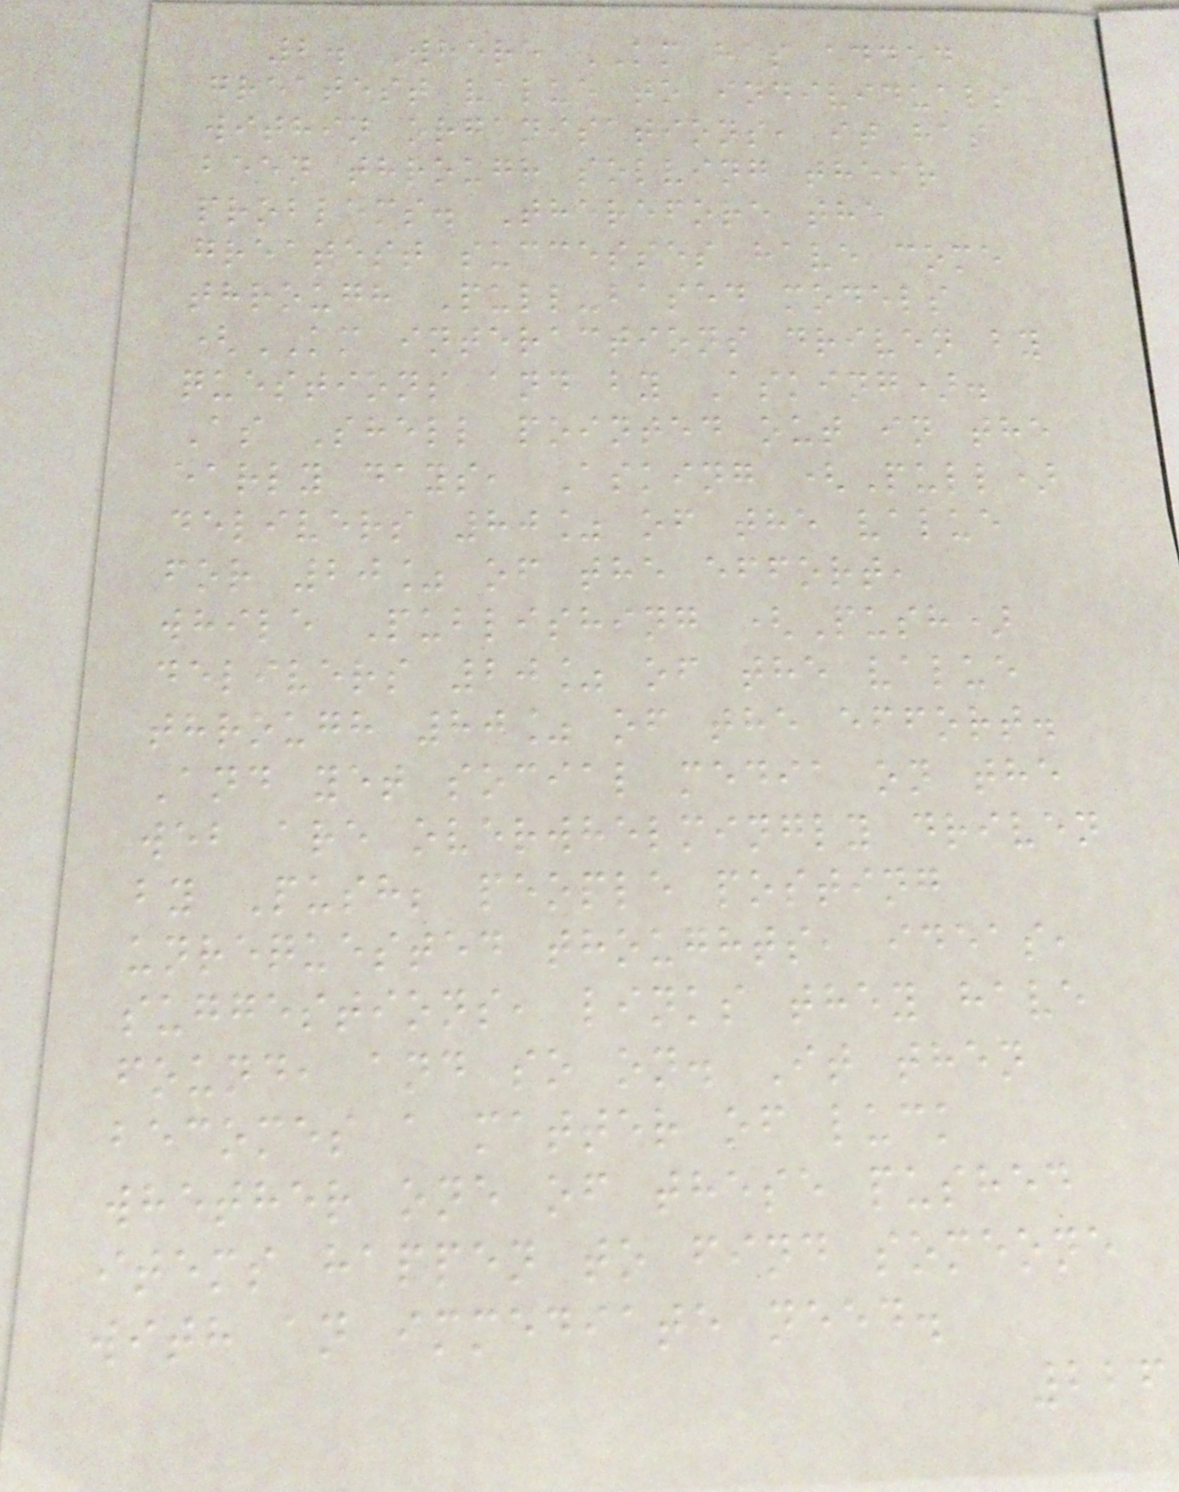2. Where KM has added
greatest value to individuals
within organisations, it has
been through solving their
problems. Therefore the
greatest successes have come
through Pull-based models
(KM interactions driven by
questions and by Asking).
As Shell pointed out in the
early days, Asking (Pull)
delivers 80% of the value
for 20% of the effort,
while Publishing (Push)
delivers 20% of the value
through 80% of the effort.
And yet social media on the
web are overwhelmingly driven
by Push; people posting
unrequested thoughts, ideas,
suggestions, links they have
found, and so on. It then
becomes a matter of luck
whether one of these pushed
items happen to find someone
with an immediate need.
226
